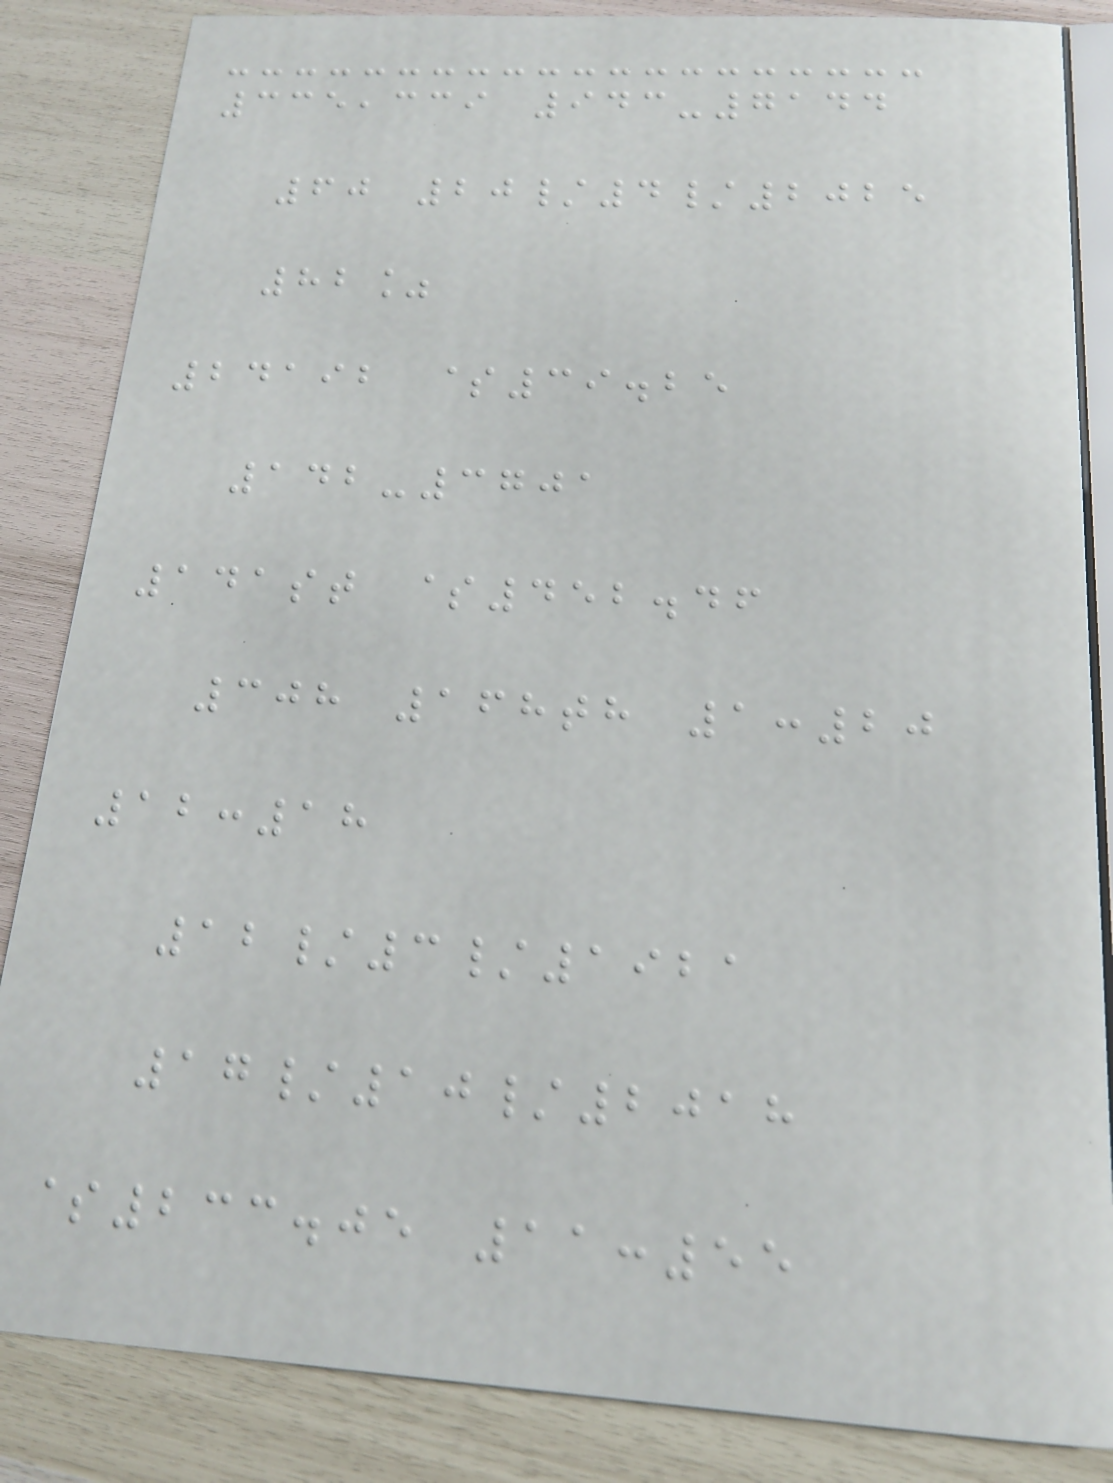335,339 943-7144
60 20/4/2025
82%
24192 $39.25
142-3701
141st $452.46
308 168th 1:20
12:18
12/3/1921
17/10/2018
$233.05 11:55
